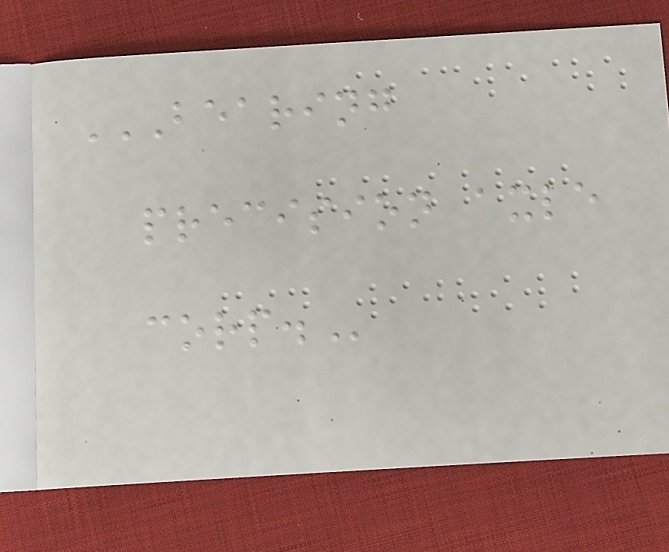BEARING
PRECISION AXLE
CORP.
